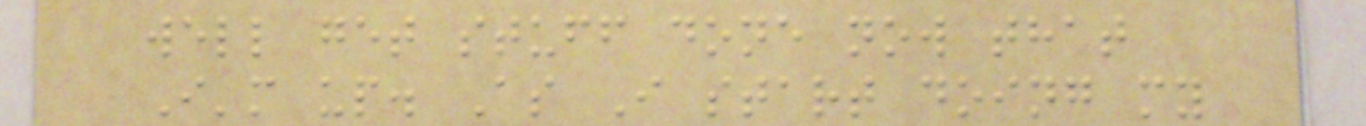well get stuff done now that
I'm up. As I start doing my
